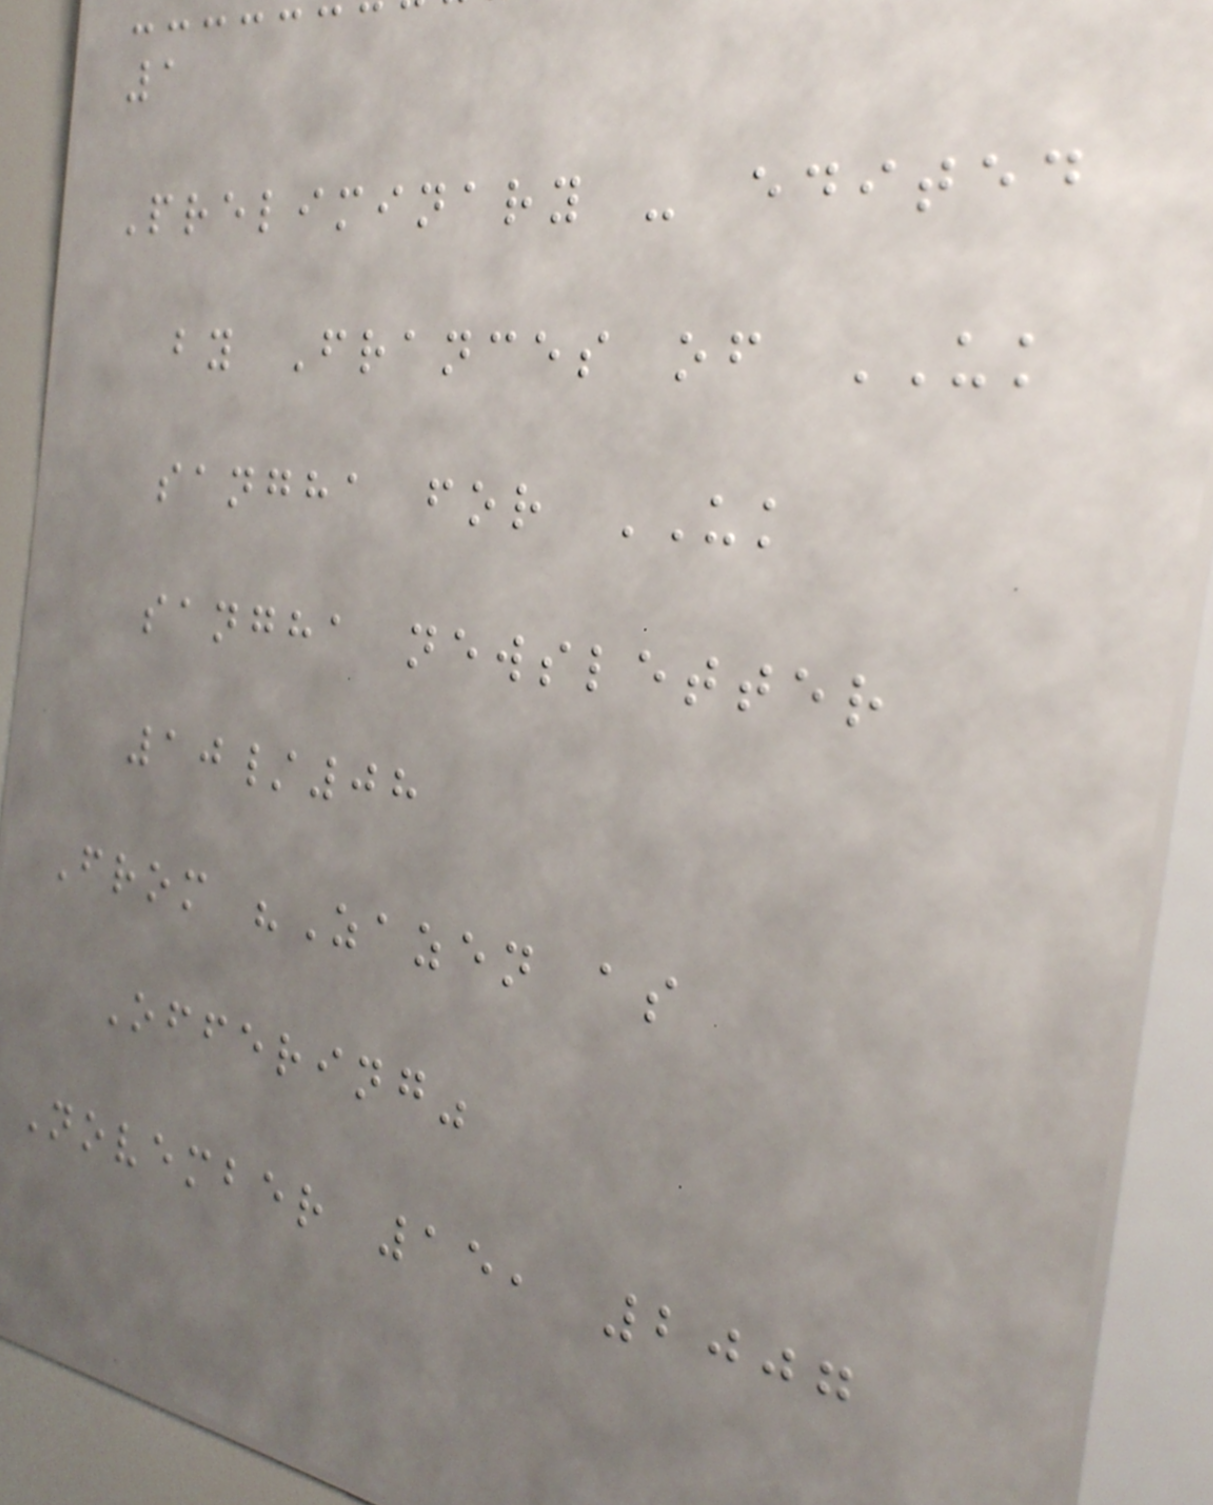1
Preliminary - edited
by Frances of UK
sangha for UK
sangha newsletter
10/08
From "Zazen as
Offering"
November 15, 2007
